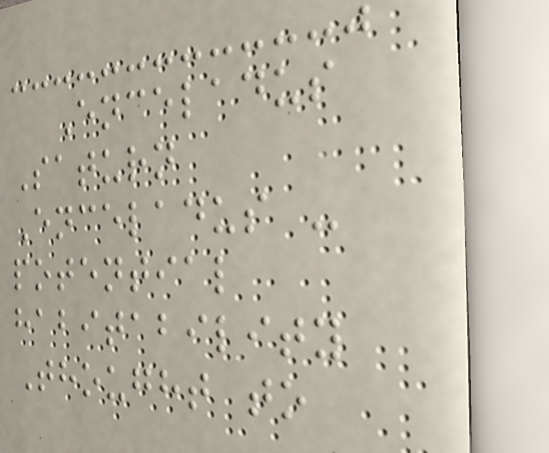Enceladus
Saturn
Enceladus -
potential
habitability
Thought to
